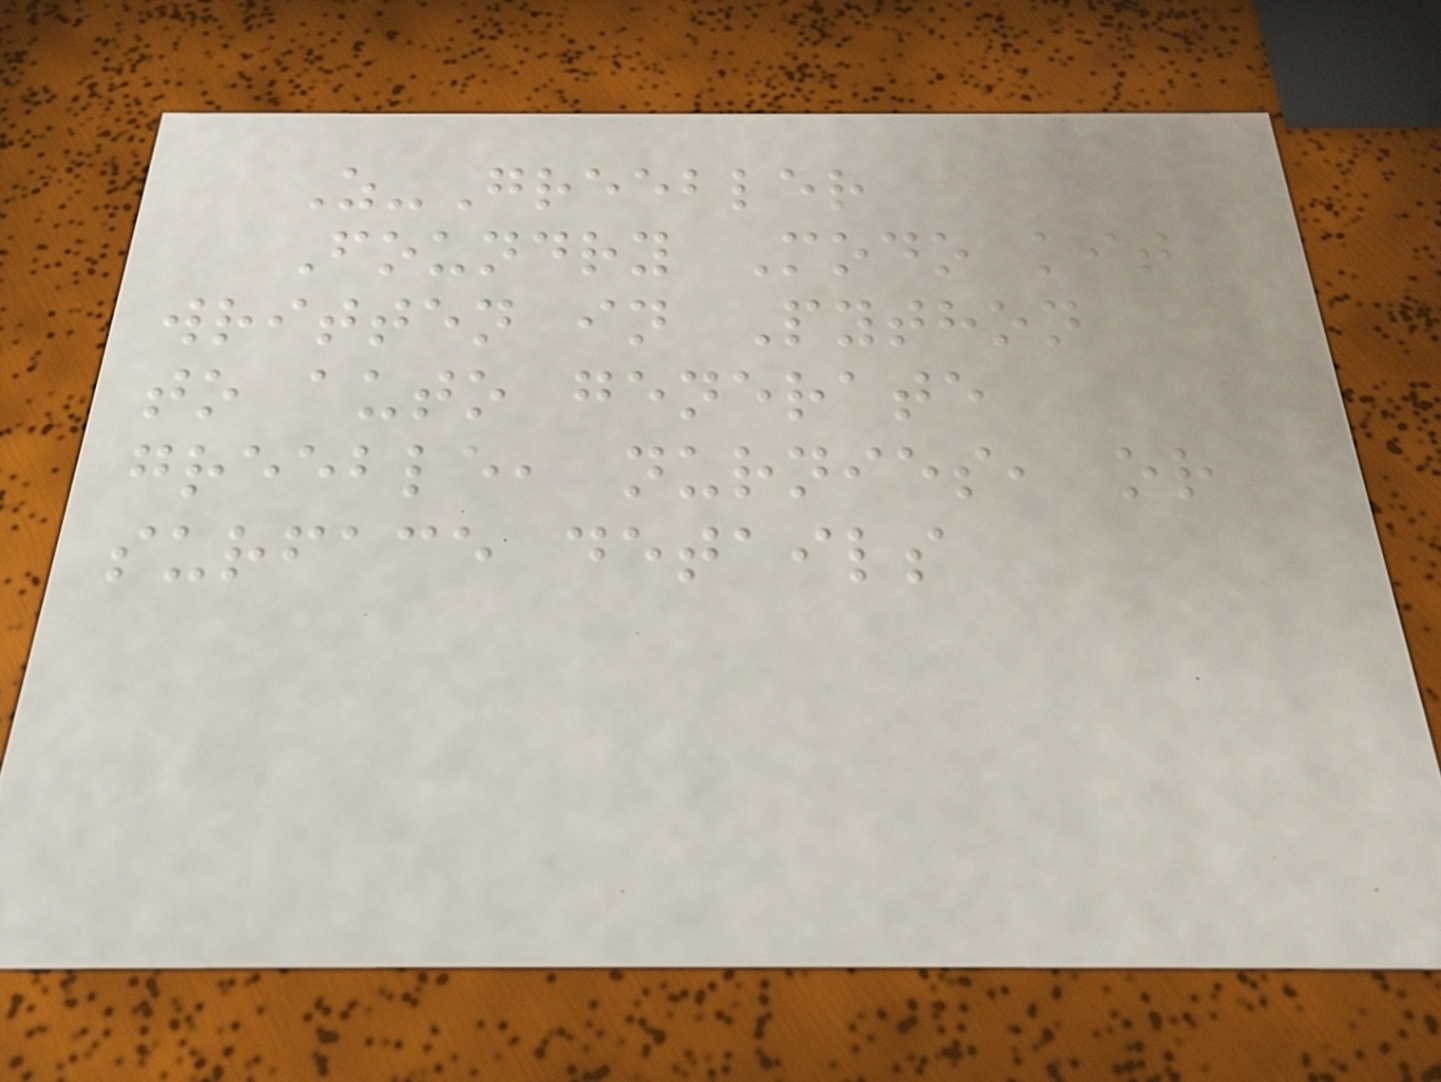Z-Greebler
Foundry Modo kit
written in Python
to auto generate
greeble, nurnies, or
surface details
